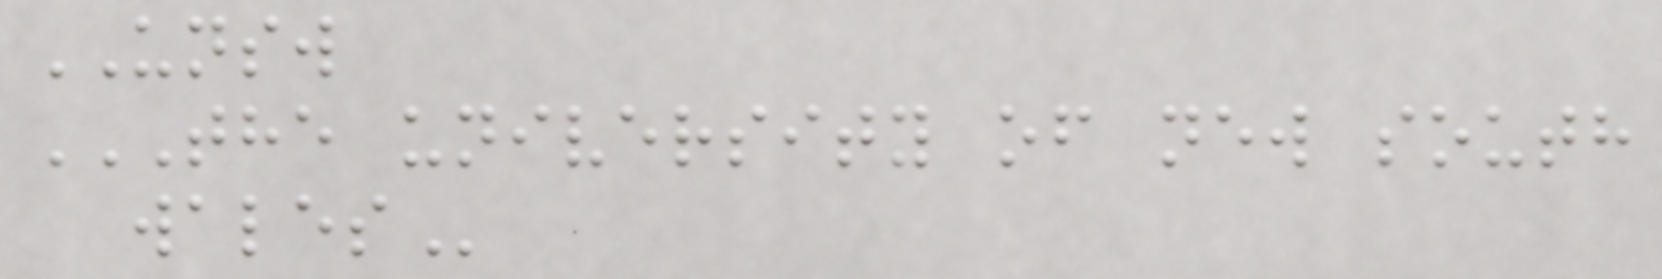UNSW
THE UNIVERSITY OF NEW SOUTH
WALES
